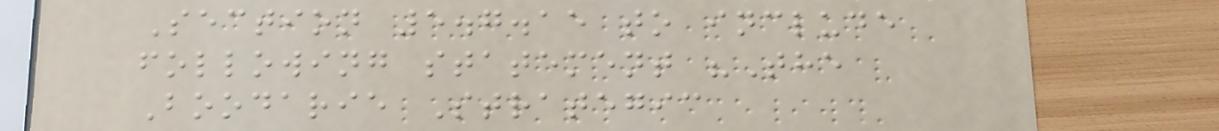Section 5.7.15 to include
following statement "The
Boodarie Strategic
